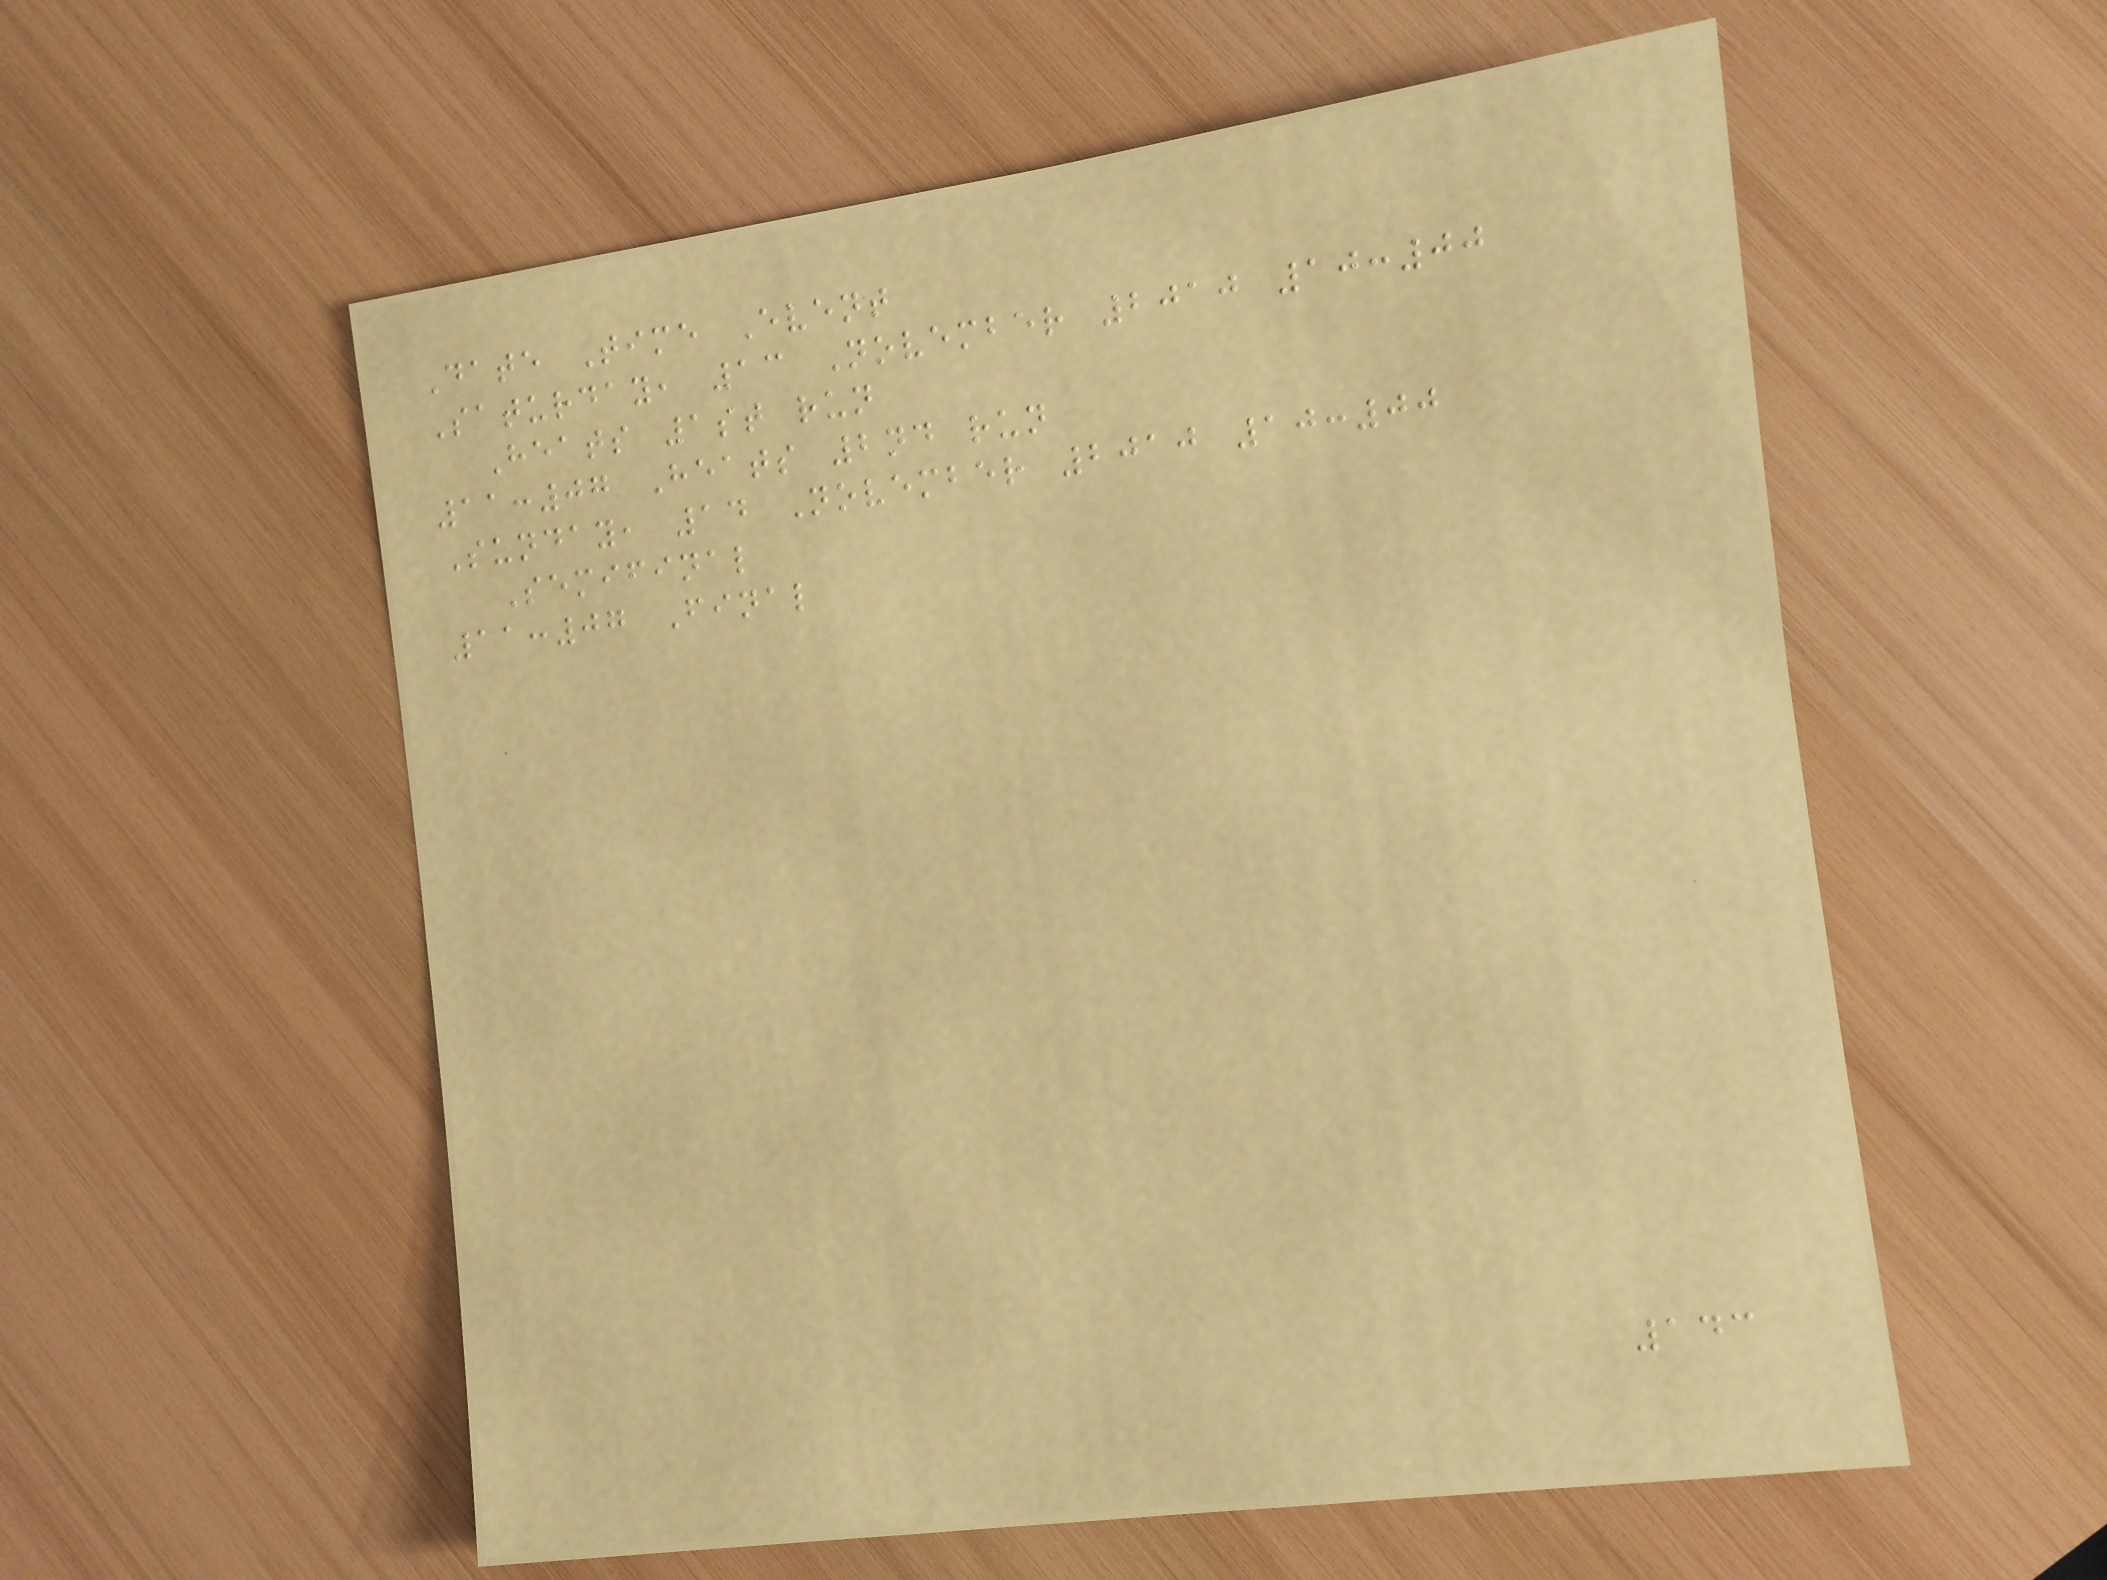Date Time Event
Saturday, 13 November 2010 10:00
Heats 1st run
11:07 Heats 2nd run
Sunday, 14 November 2010 10:00
Semifinal
11:07 Final
143
